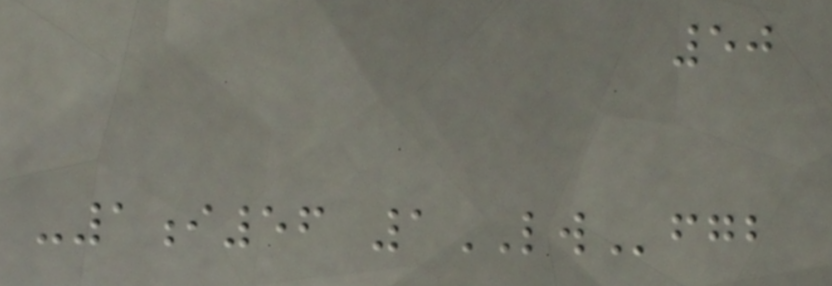50
-1i56 1LWfgb
